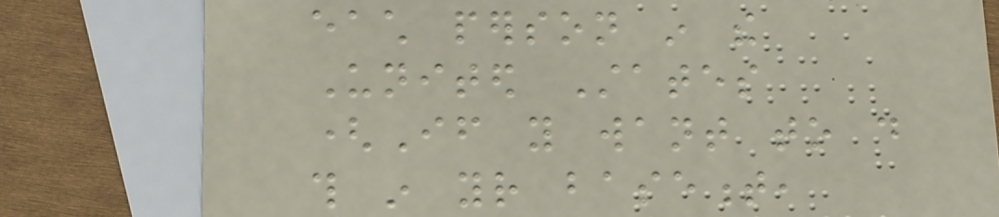each person in the
United States
(If you want to do
this in your basement,
